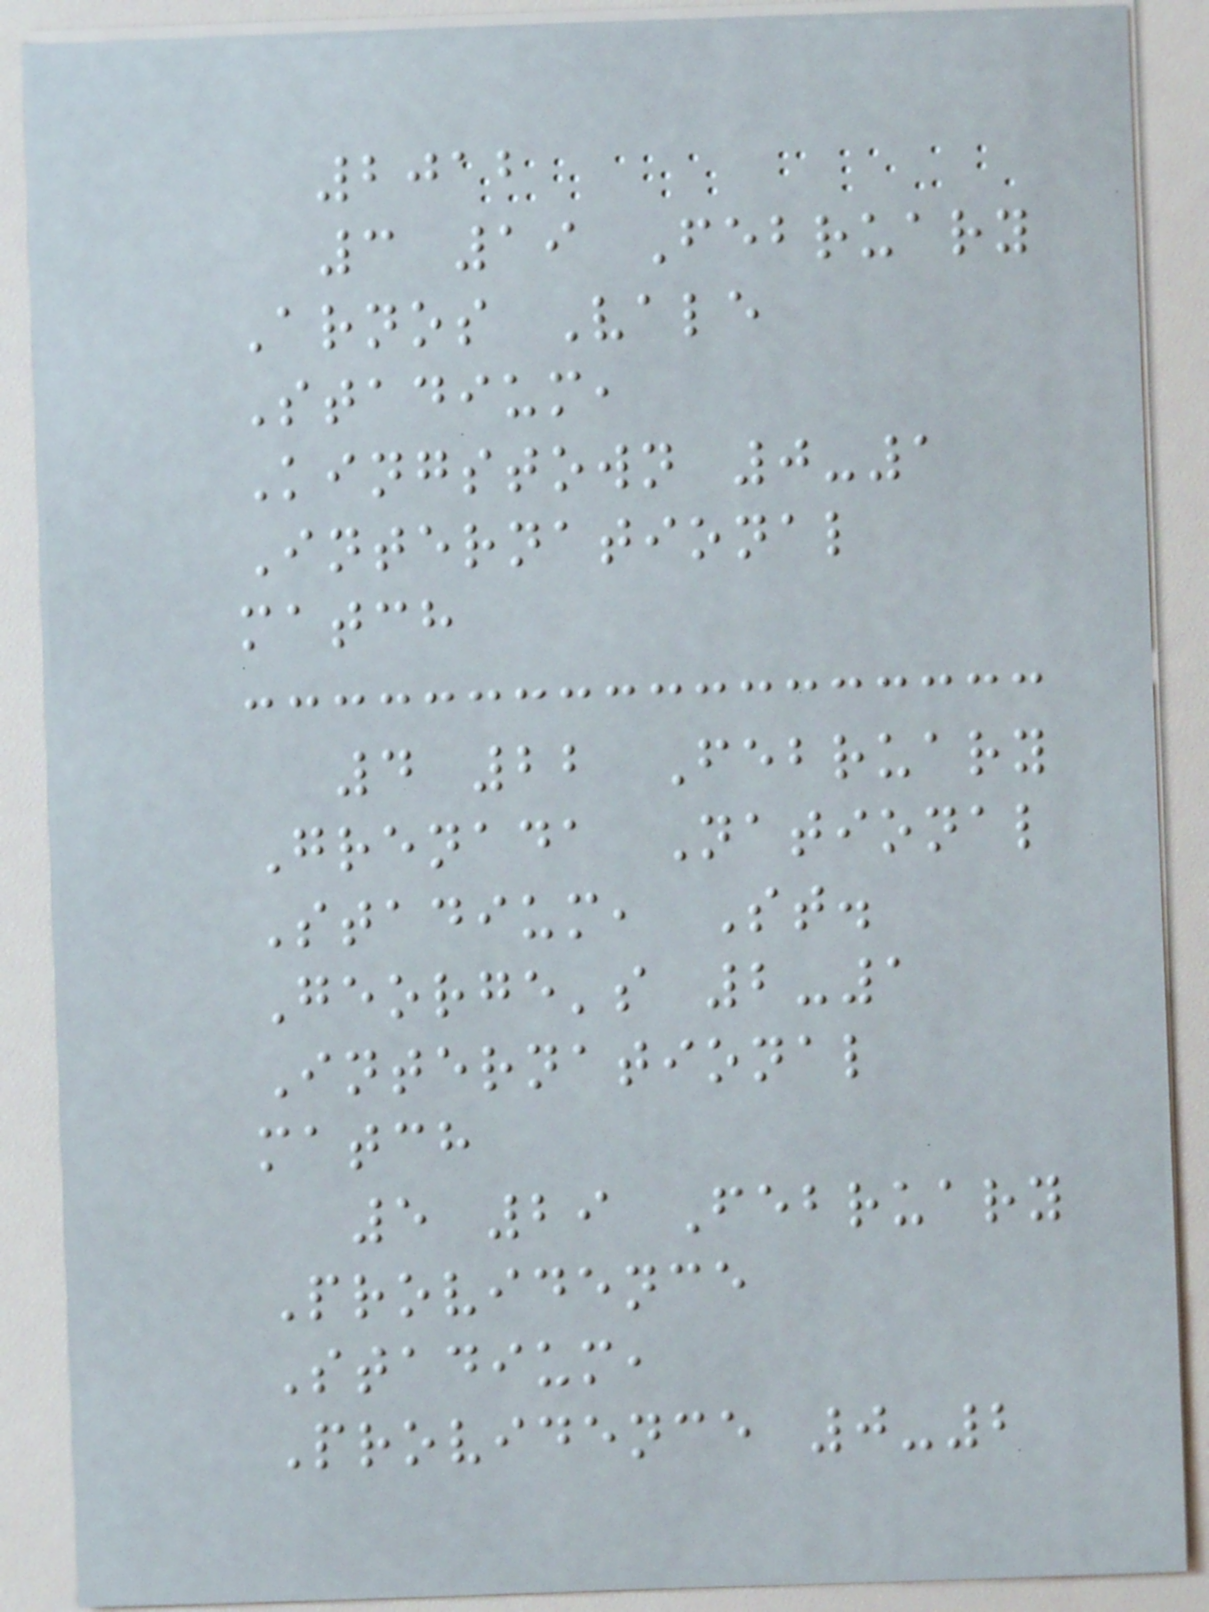2012
3 19 February
Arnos Vale
Stadium,
Kingstown 0-1
International
match
4 22 February
Grenada National
Stadium, St.
George's 2-1
International
match
5 29 February
Providence
Stadium,
Providence 0-2
